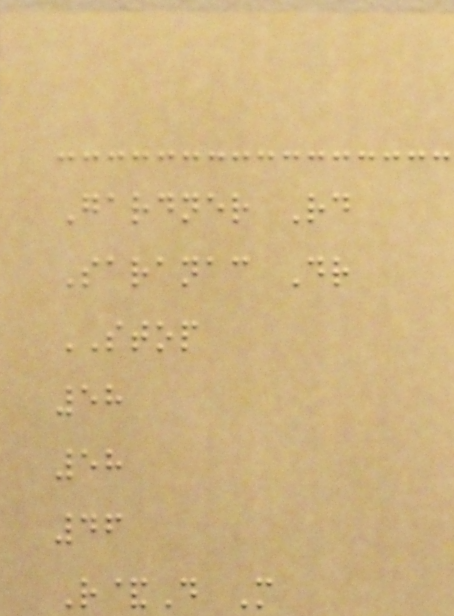Gardner Rd
Saranac Dr
STOP
58
58
46
R&D M
